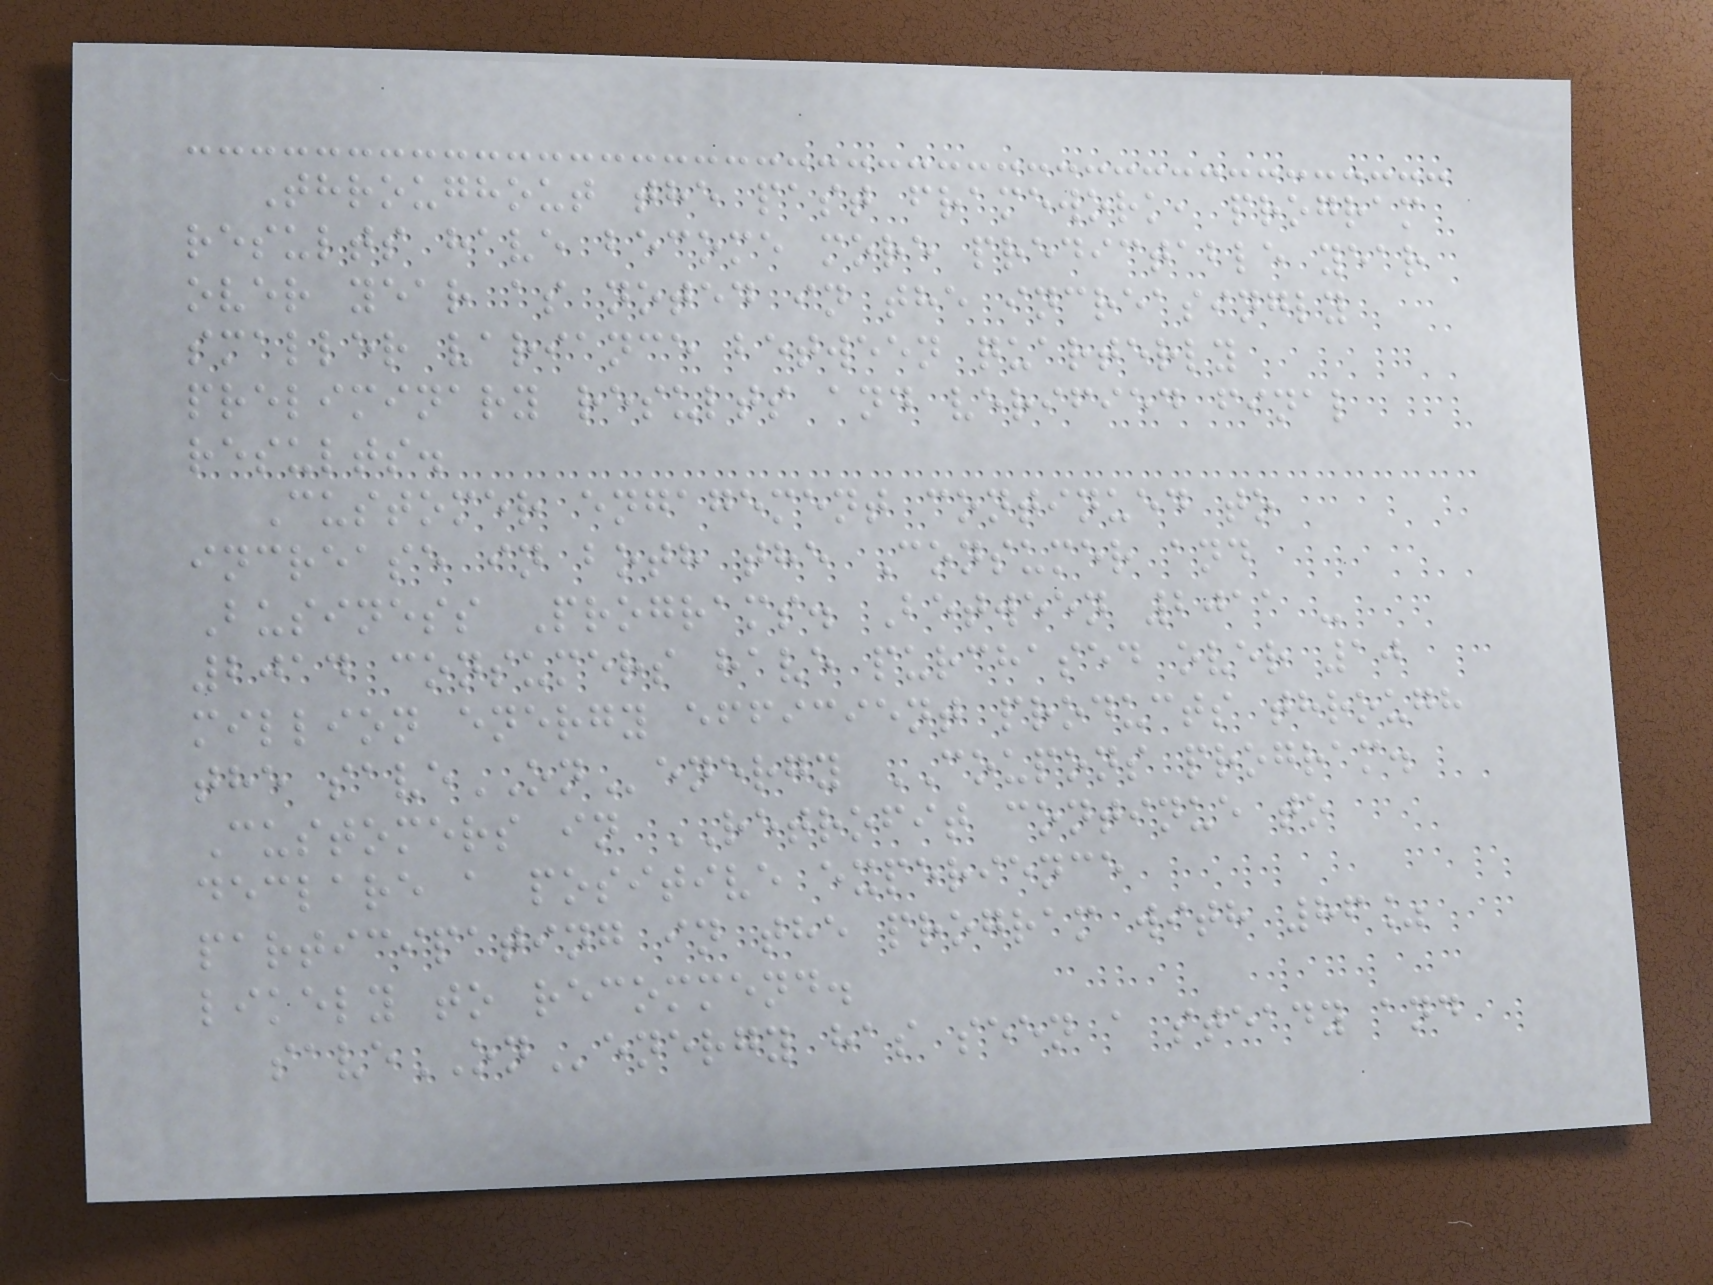Throughout the past framework, program
results have become more predictable year
over year as noted in the increasingly
smaller variance between quarterly
preliminary results and verified final
results.
Customer engagement continued to
increase in both the Consumer and
Business Programs. Between 2011 -
2014 consumers have purchased over 10
million energy efficient products through
the saveONenergy COUPONS program.
Customers in RETROFIT continue to
declare a positive experience
participating in the program with 86%
likely to recommend.
saveONenergy has seen a steady and
